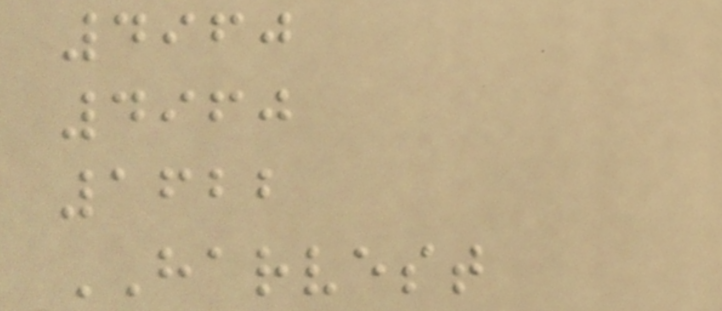4960
4960
1622
HARVEST
